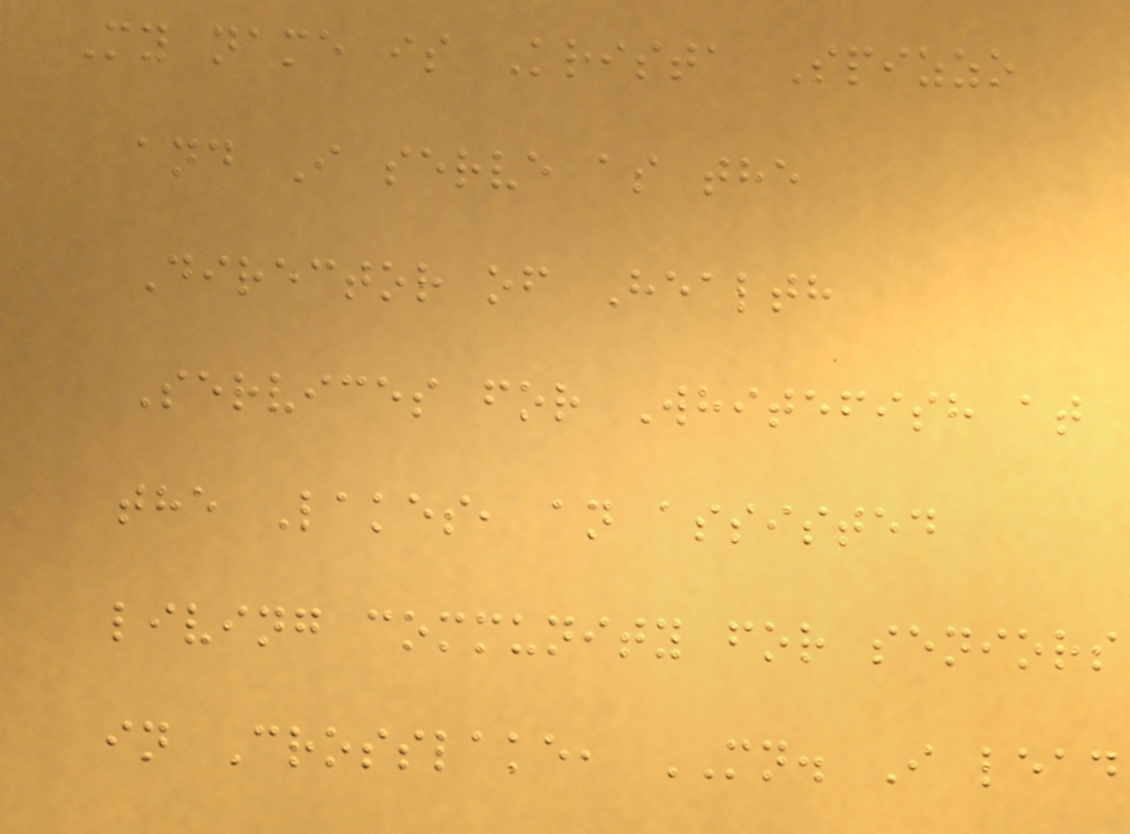My name is Krista Spizzo
and I serve as the
Director of Health
Services for Whitefish at
the Lakes, an assisted
living community for seniors
in Crosslake, MN. I lead
